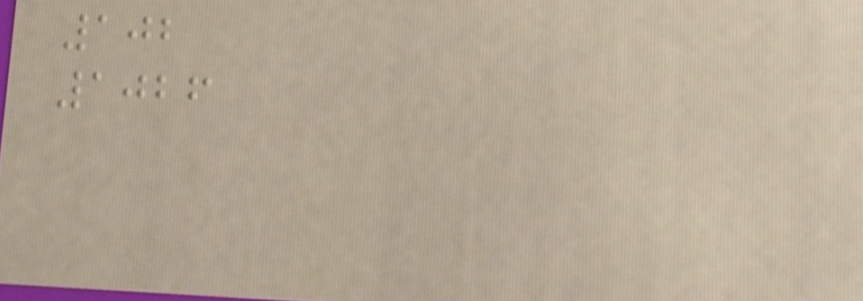102
1026
